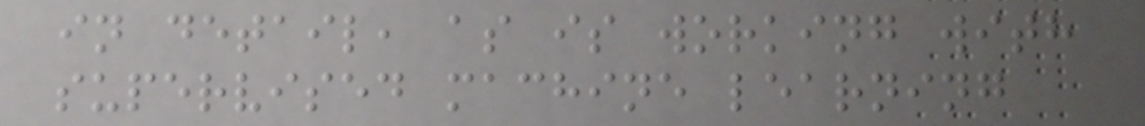in detail, as is working with
supervised machine learning
